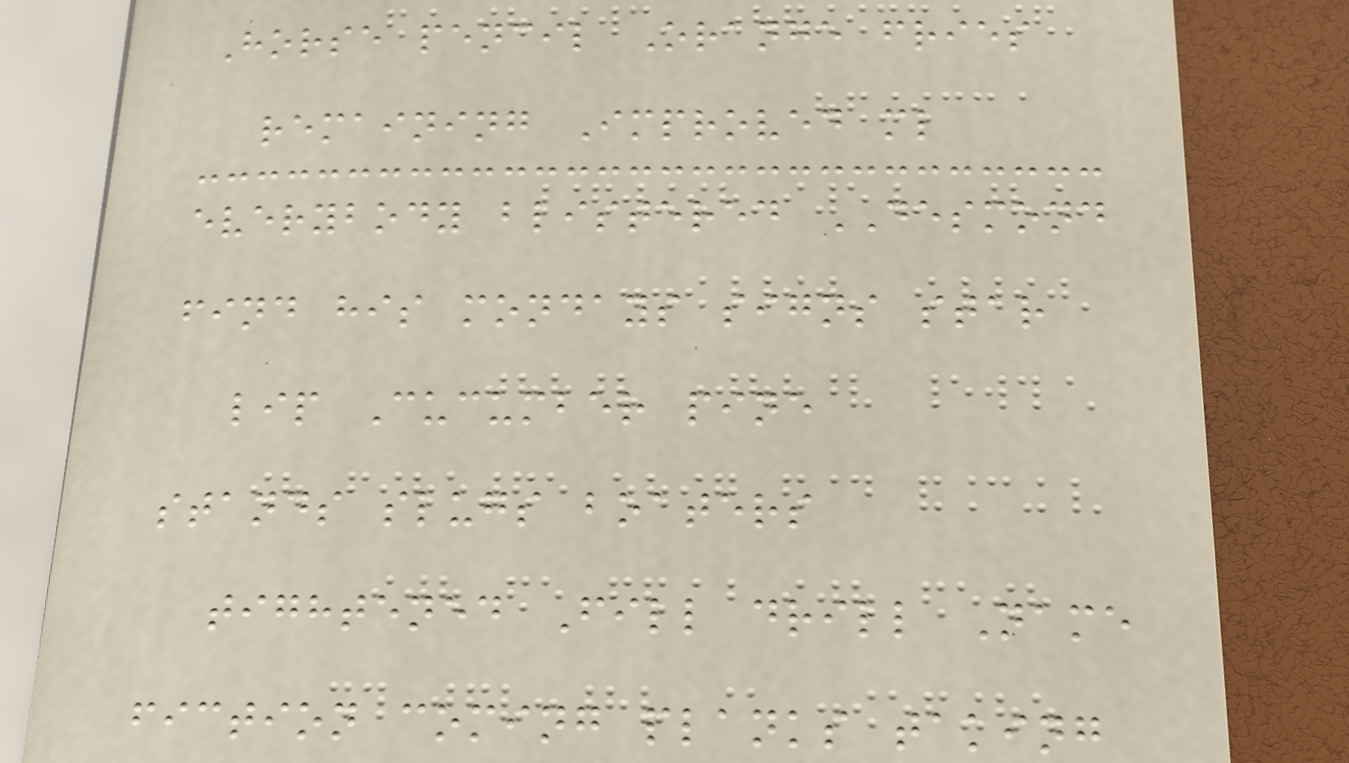Horse pencil Orange fries
remaining Improved ml
everybody blistered DESMOND
find his mondays signs star
lip Cucumber pine
stands slugs boaters
tightened Fill drill Name
fiction coming planks taking
